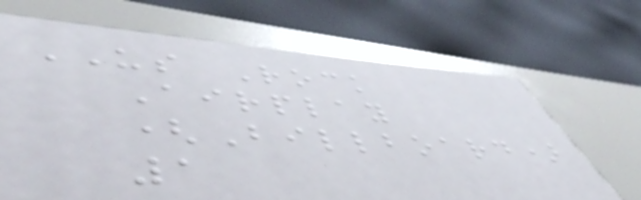US Rock
Airplay
(Billboard)
1
